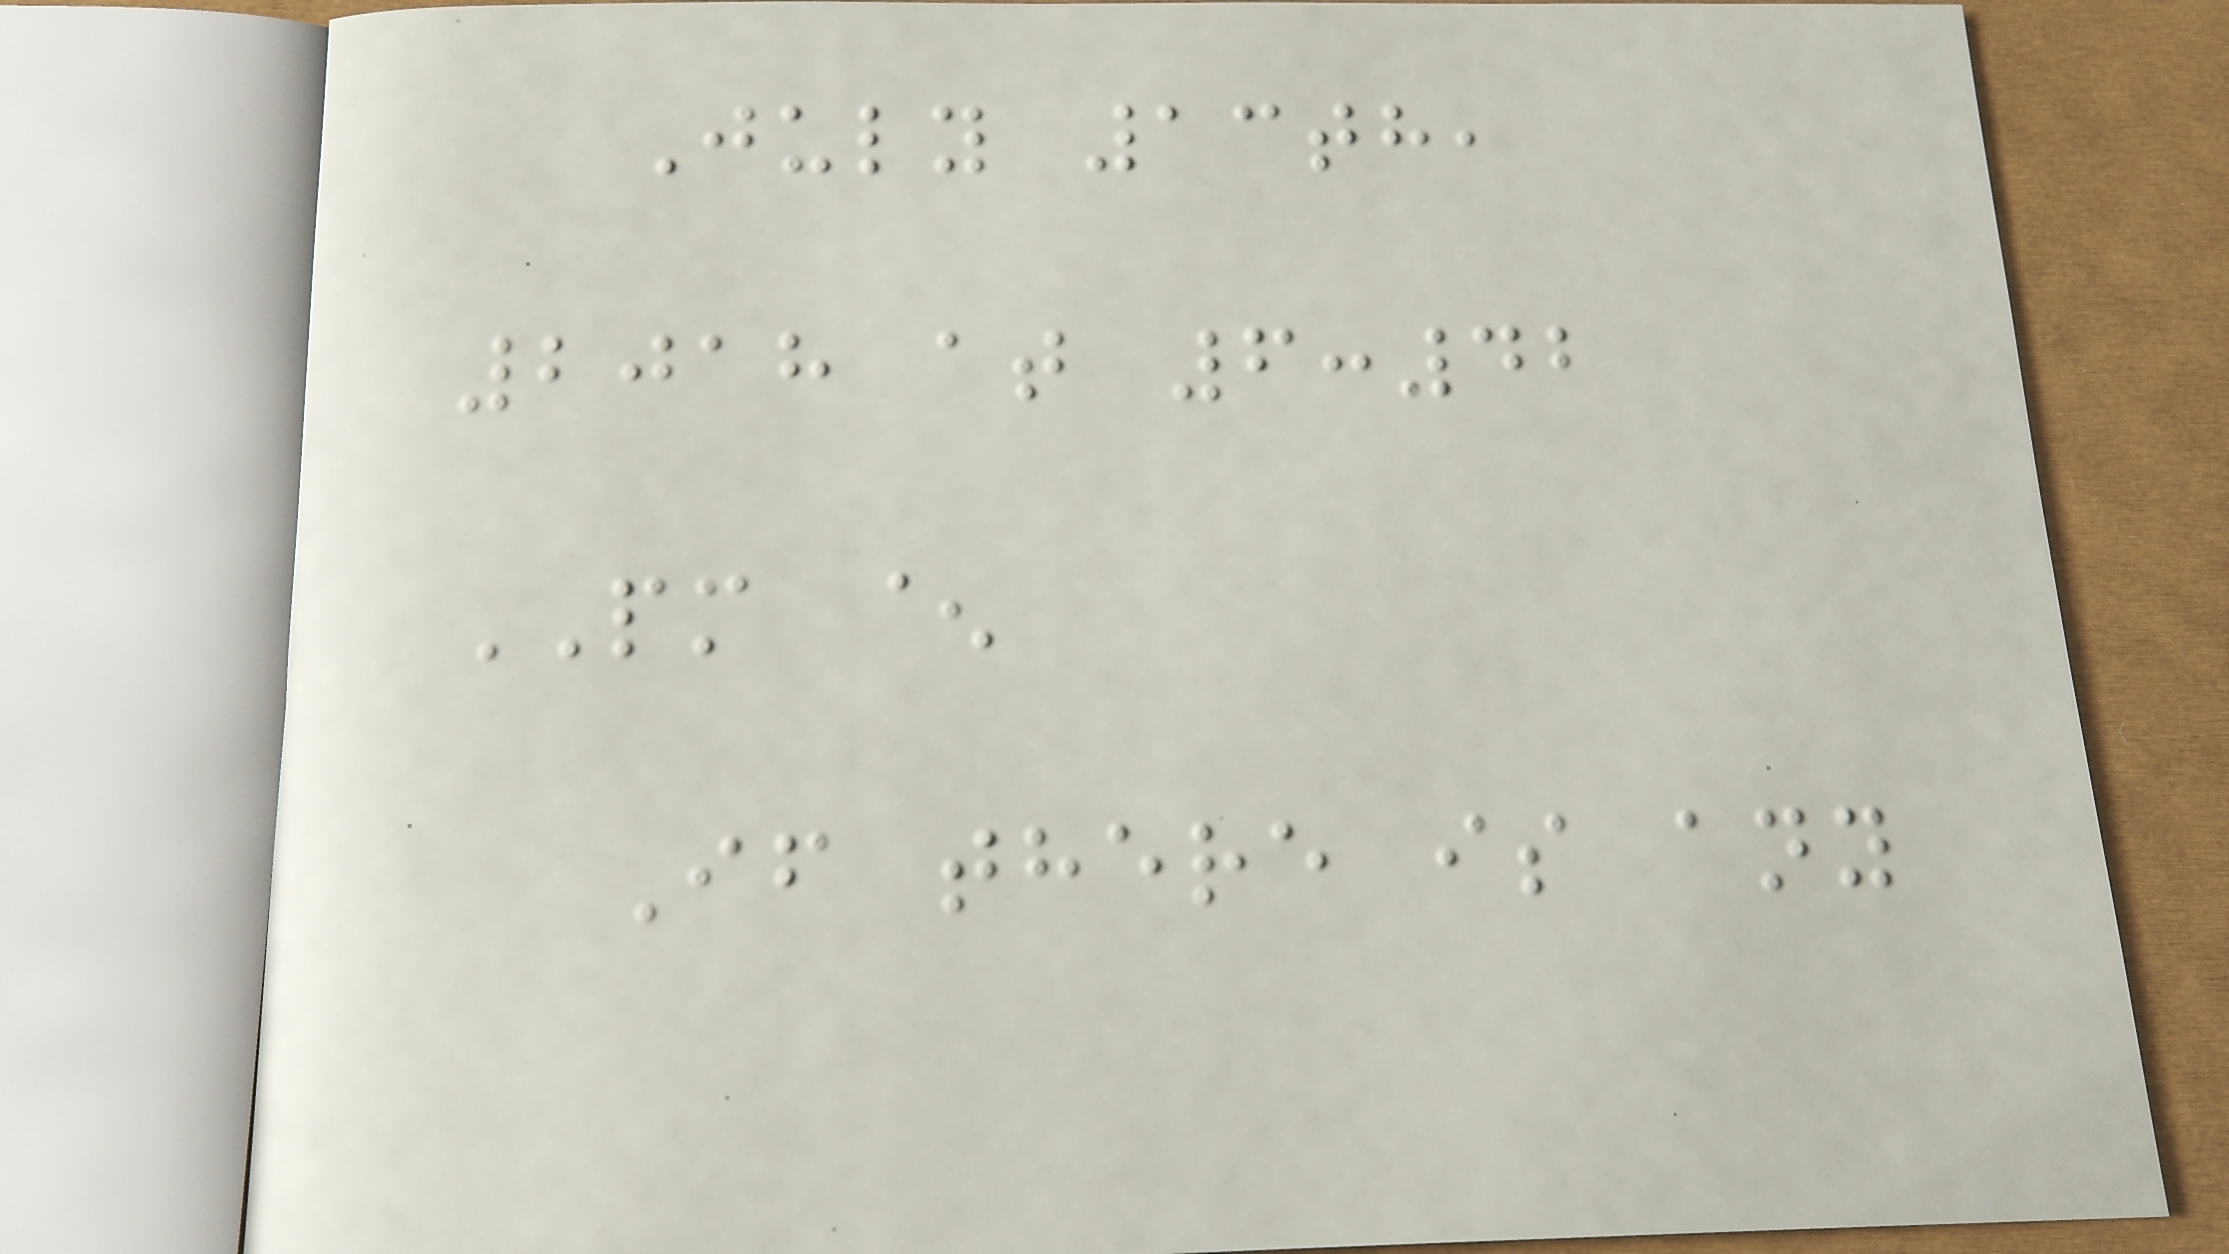July 13th,
2018 at 6:42
PM ^
If there is any
